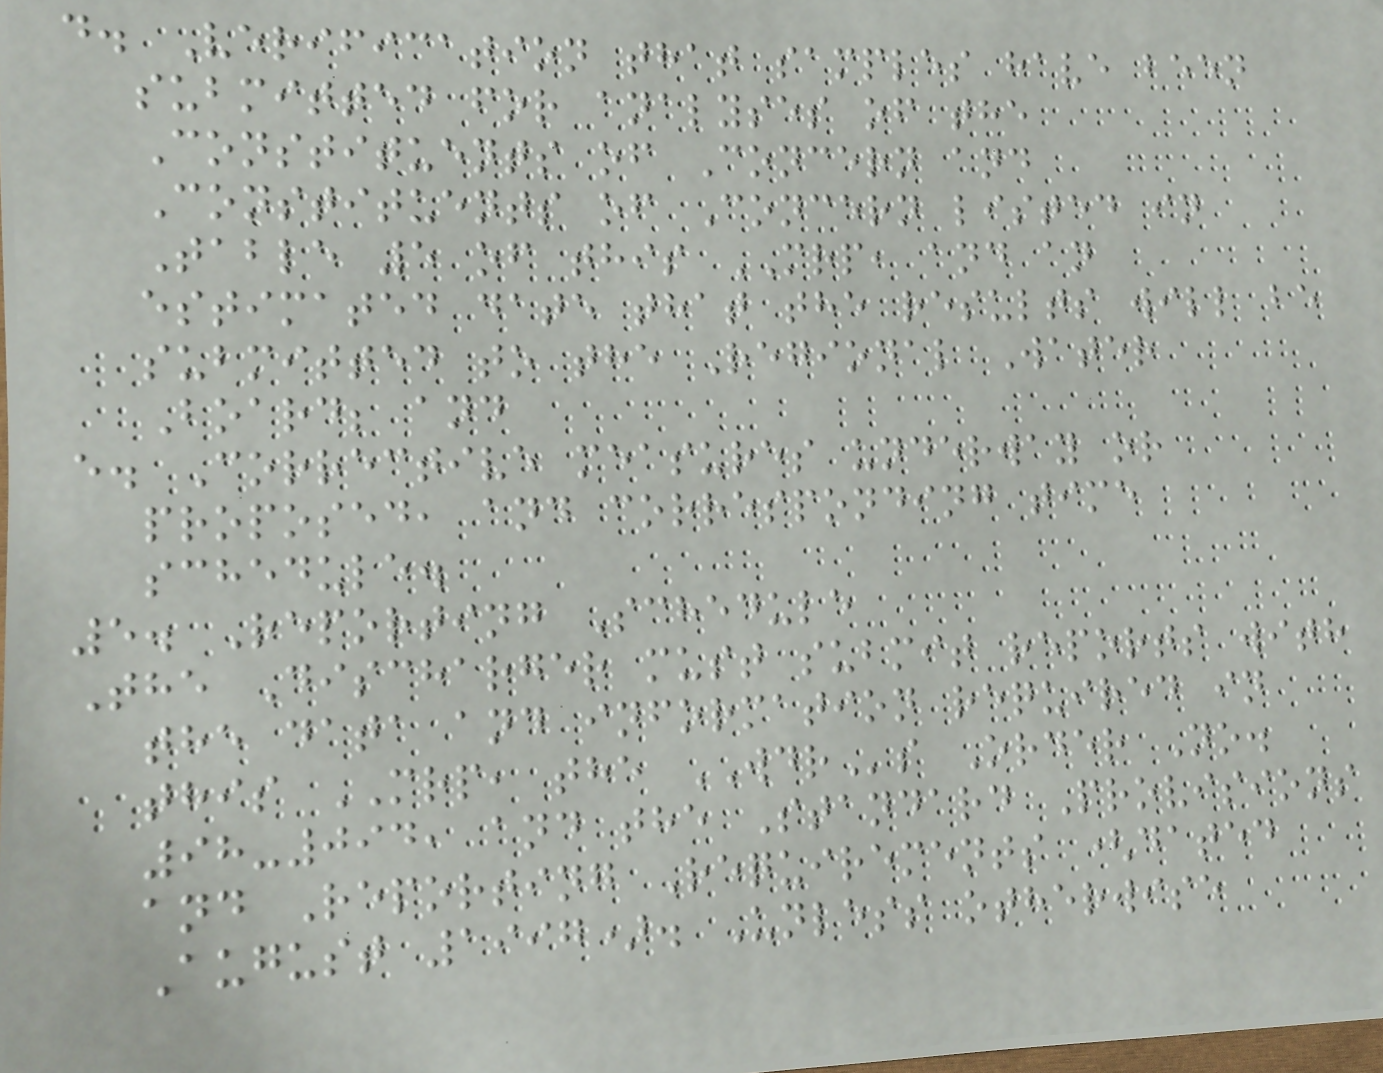d. Verification that samples have been
submitted for analyses of the
Constituents of Concern and
Constituents of Concern listed in
Table 5 of this MRP, and an
estimated date that the results will be
submitted to the Regional Water
Board; and
e. Corrective measures underway or
proposed, and corresponding time
schedule.
5. Reporting Schedule
The Discharger must submit reports with
the data and information required in
this MRP, the WDRs Order No.
98-094, and the Standard Provisions
and Reporting Requirements (dated
August 1997). Unless otherwise
